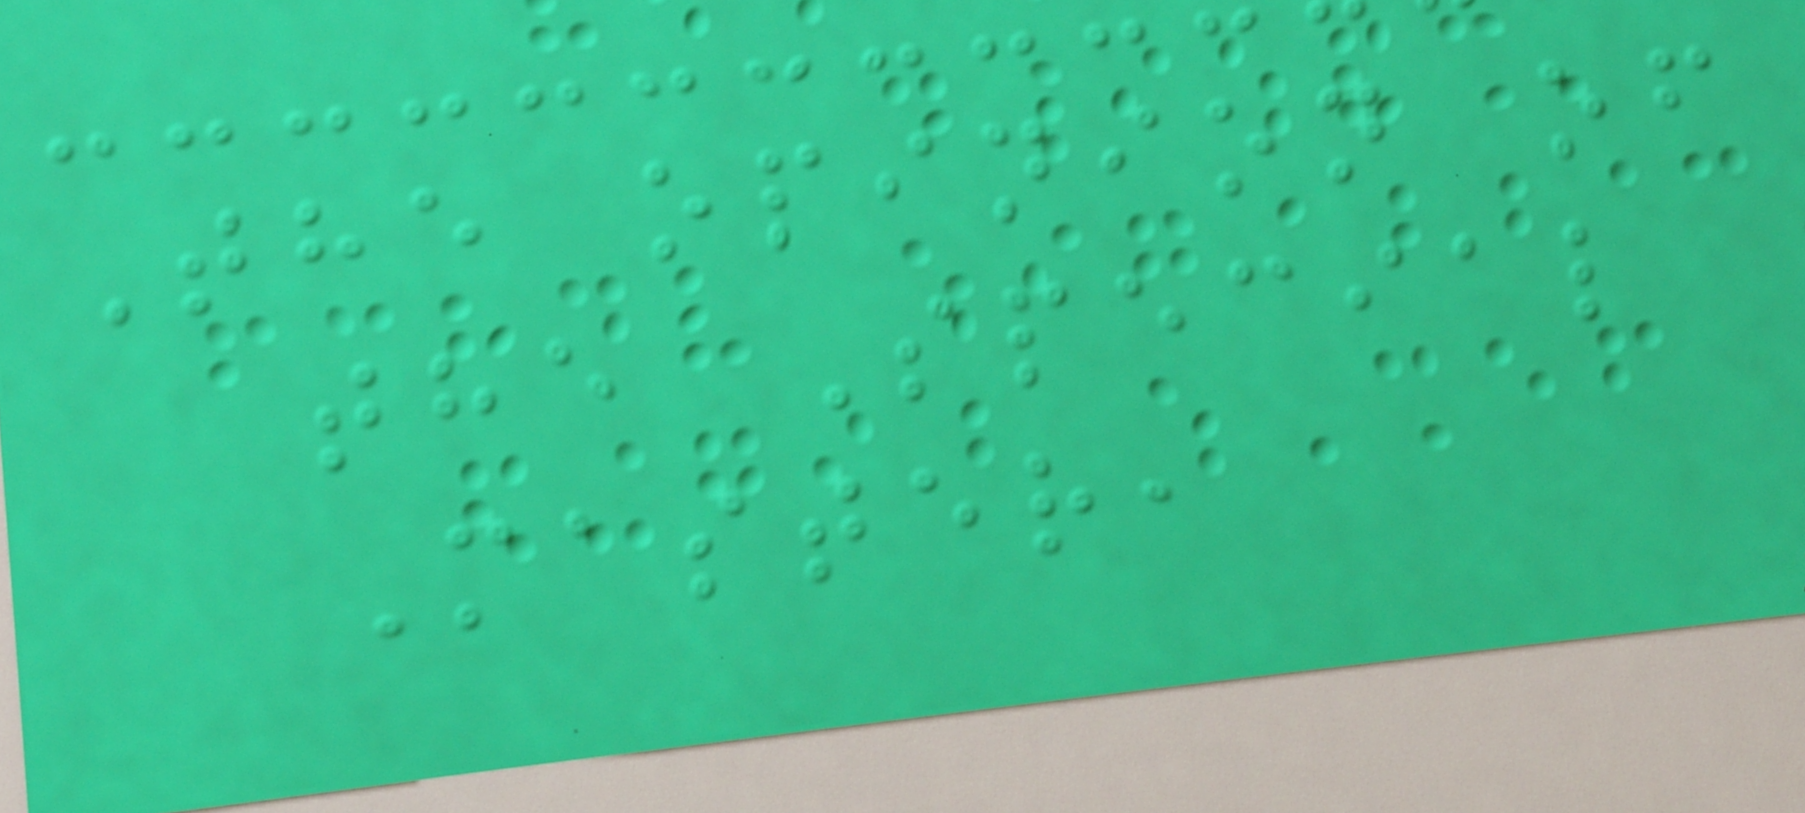The opinion of
the Special
Master,
